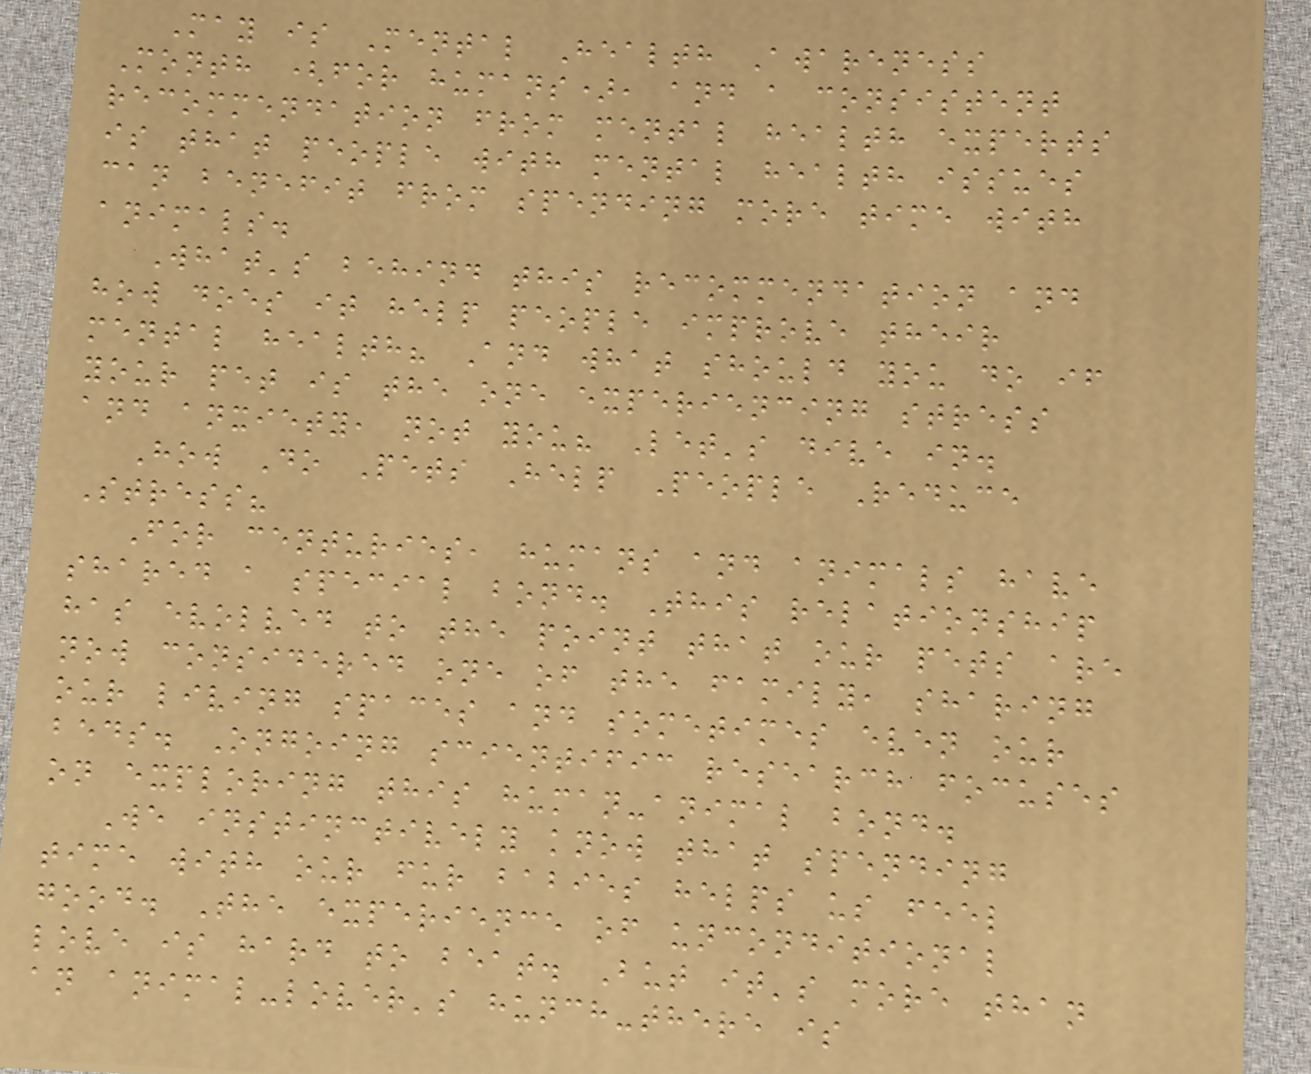May is Mental Health Awareness
Month (for humans), and a consistent
recommendation from mental health experts
is that people with mental health issues
can benefit from spending more time with
animals.
What's behind this recommendation and
how does it help people improve their
mental health? And what should you do if
your pet is the one experiencing stress
and anxiety, not you? Let's dive in.
How Do Pets Help People Reduce
Stress?
For centuries, humans and animals have
shared a special bond. This relationship
has evolved to the point that our pets are
now considered one of the family, sharing
our living spaces and sometimes even our
beds. Ongoing scientific research focuses
on exploring this human-animal bond.
We instinctively know that spending
time with our fur babies helps us feel
good. The experience of unconditional
love is hard to beat. But it's more than
an animal-lover's hunch-there is
